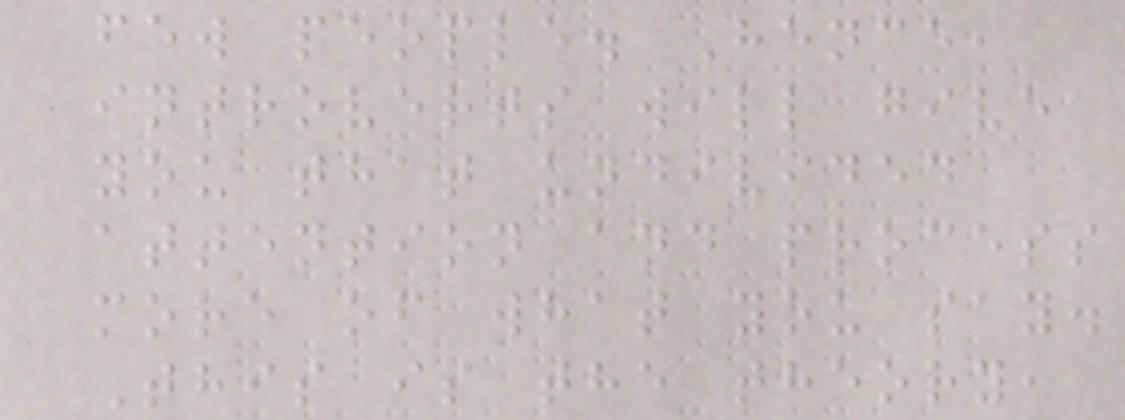few people. Hence,
introverts will give
you that undivided
attention and process
more of what you say.
This is the theory,
